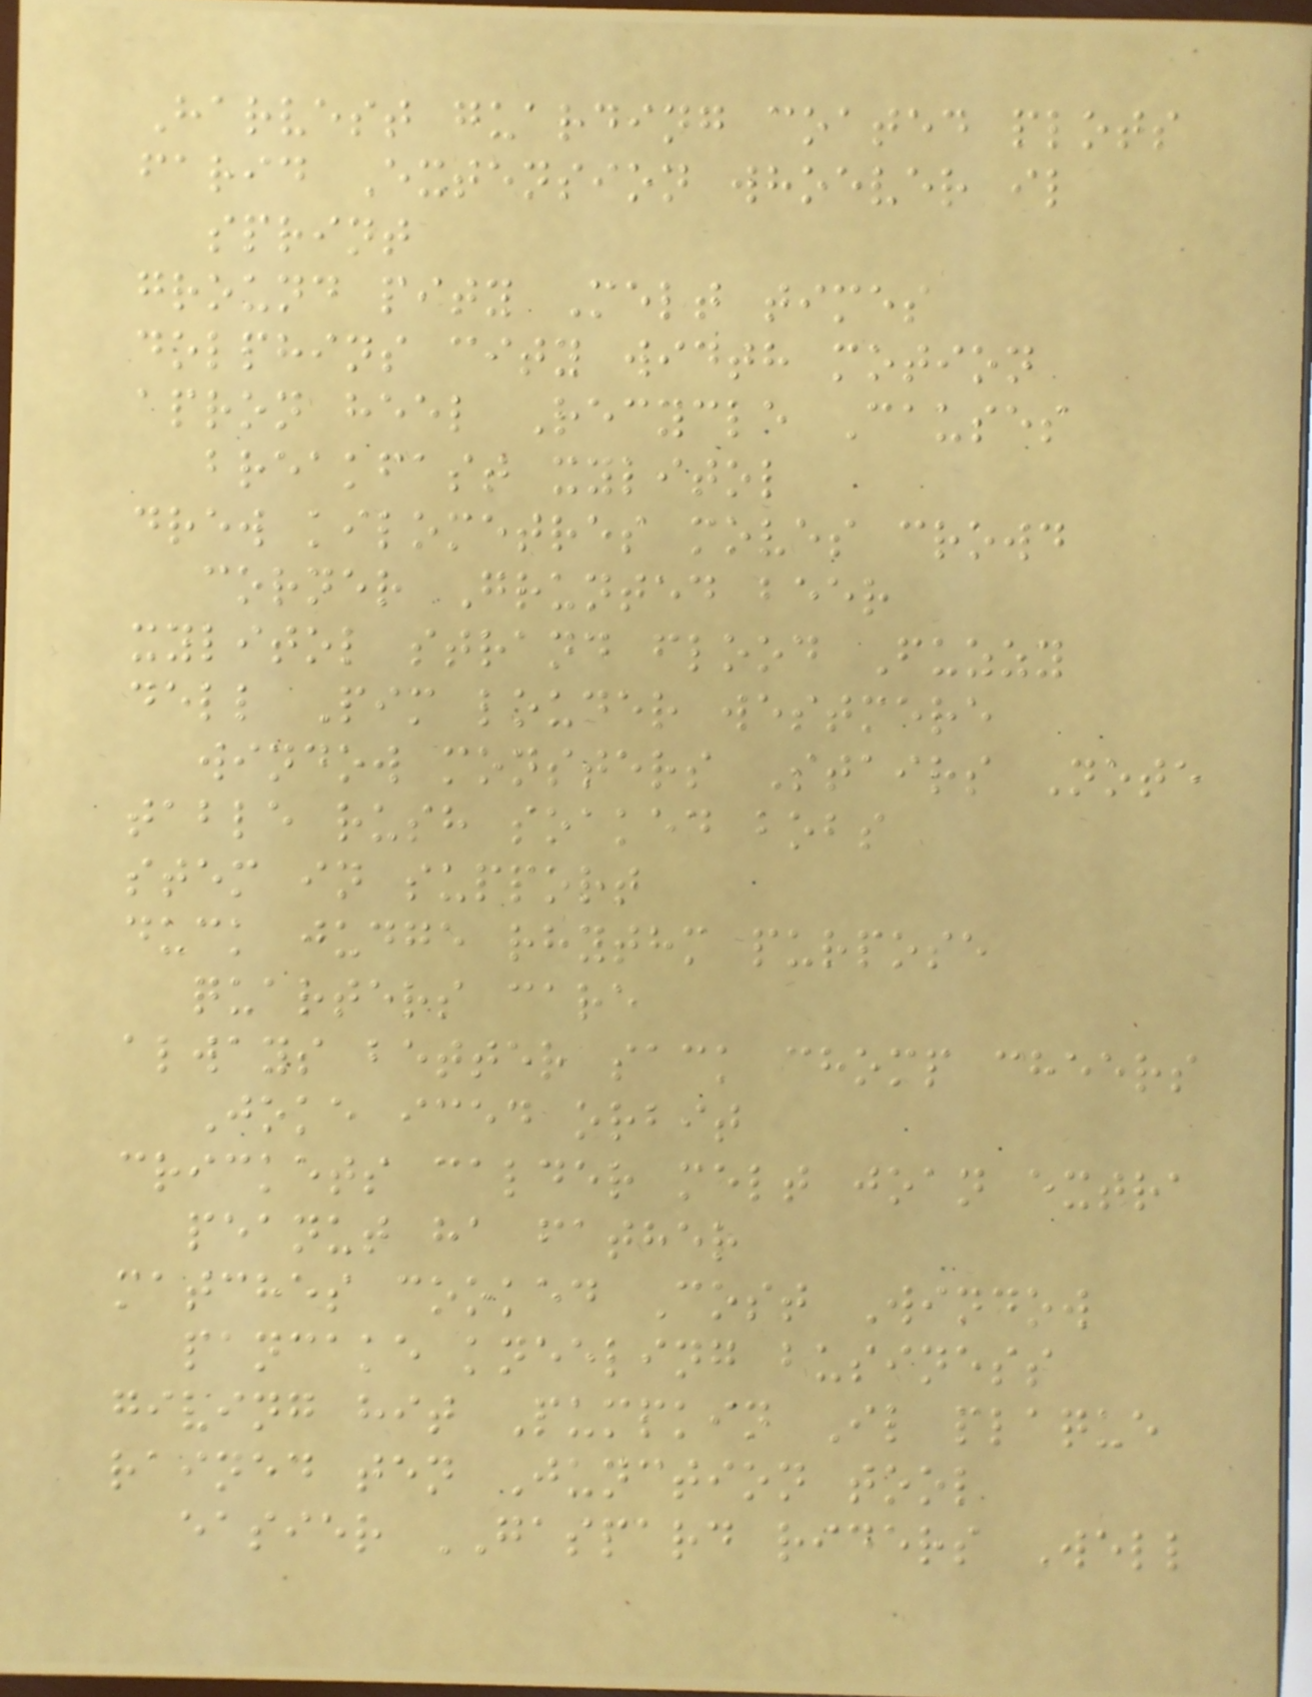Harvest guarding coated plots
farid Extension whoever il
sprint
ground pity Melt times
dolphins city width motion
apron heel Recycle Causes
breakfast xylitol
drew kilometres moves crowd
corner Grunted beer
xylitol strand flood Fuzzy
dell Pim louder westmere
window monsters Stairs Note
table rush soaked bobs
stem in support
duck judge rhythm purpose
quarters care
always better sack chomp cheers
Joke iced orbit
crickets calder melt joan extra
peanut ha father
matches cooked Cost Window
pancake kneeling business
giving hit Pumpkin Il plaque
rained ten Junction tool
easier GASPARD riders Well
